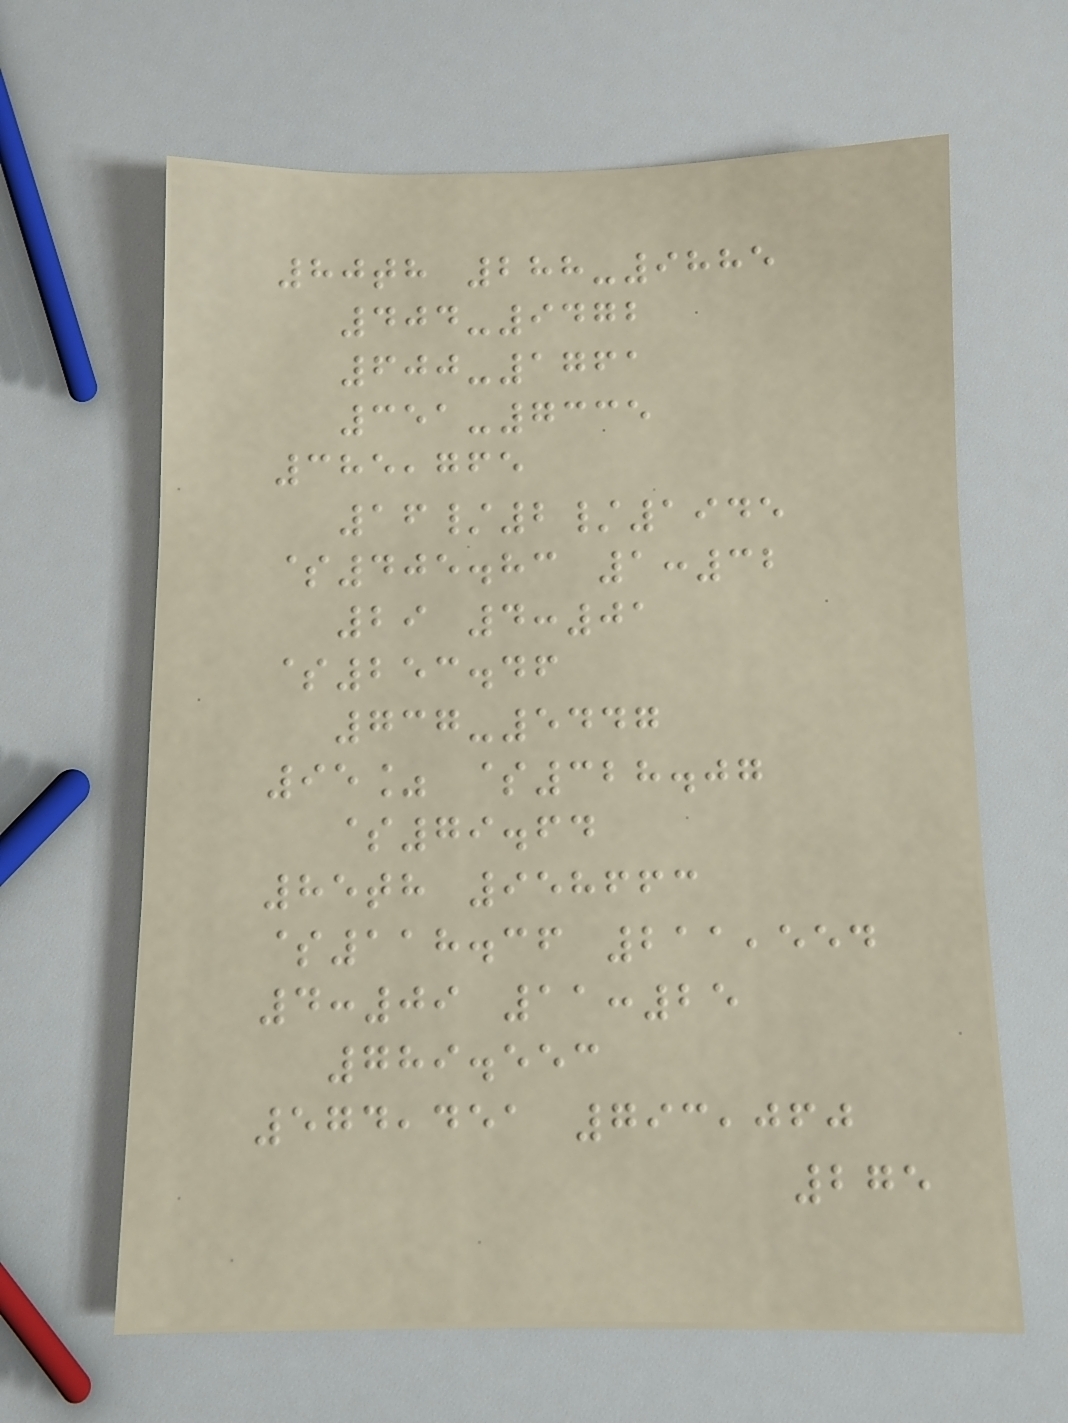80th 288-9885
404-9472
600-1761
351-7335
385,765
16/2/1945
$405.83 1:32
29 4:01
$253.46
737-5447
95% $328.07
$79.64
85th 958663
$118.36 211,554
4:09 11:25
789.553
574,451 793,060
275
